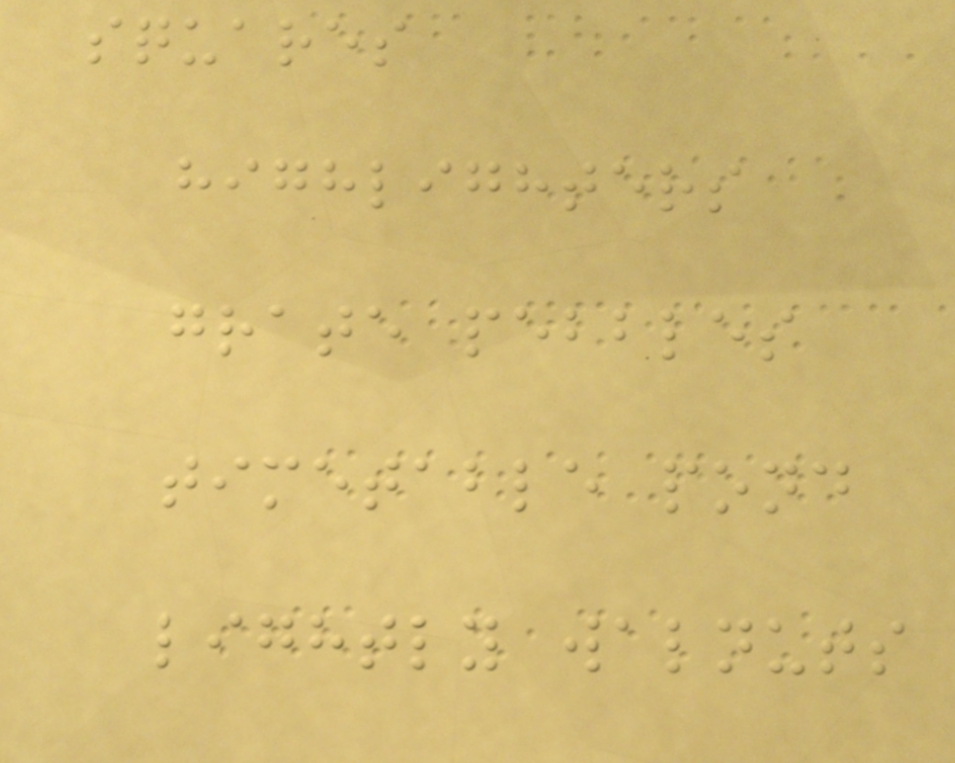squares
highlighters
grate pebbles
timetable pond
lightly walnuts
